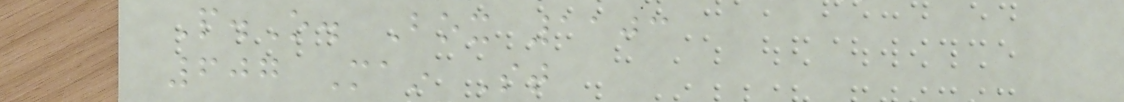P.O. Box 1103
607 Main St
